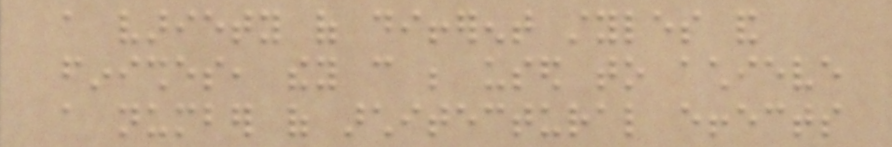a variety of different styles and
finishes, they can be used to achieve
a number of architectural effects
